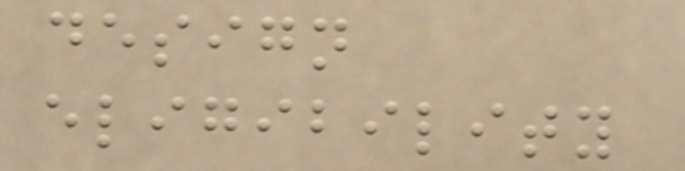design
eligibility
